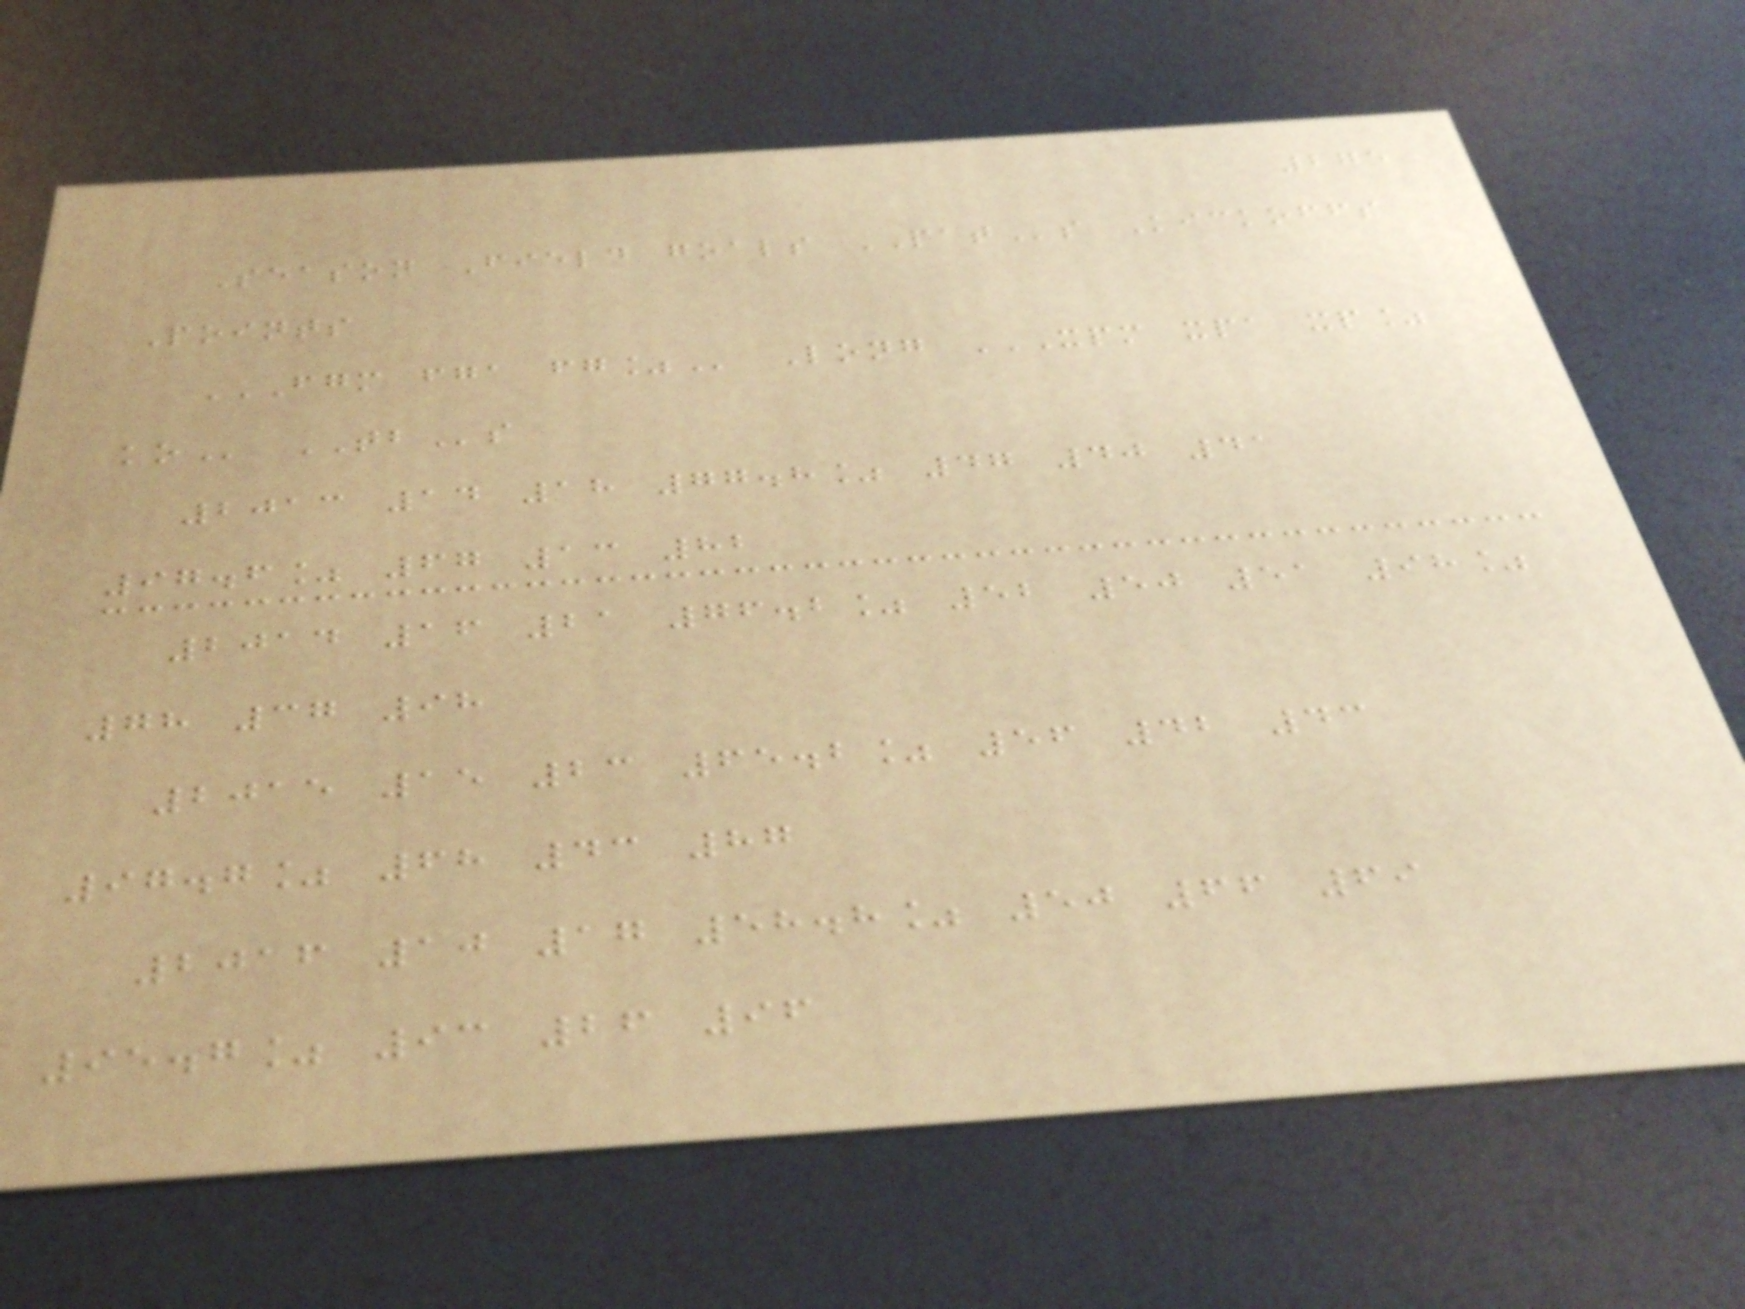275
Season Field goals PATs Kickoffs
Points
FGM FGA FG% Long XPM XPA XP%
KO TBs
2013 14 18 77.8% 47 40 41
97.6% 67 13 82
2014 16 21 76.2% 52 50 51 98%
78 37 98
2015 15 23 65.2% 56 42 43
97.7% 68 43 87
2016 10 17 58.8% 50 66 69
95.7% 93 26 96
